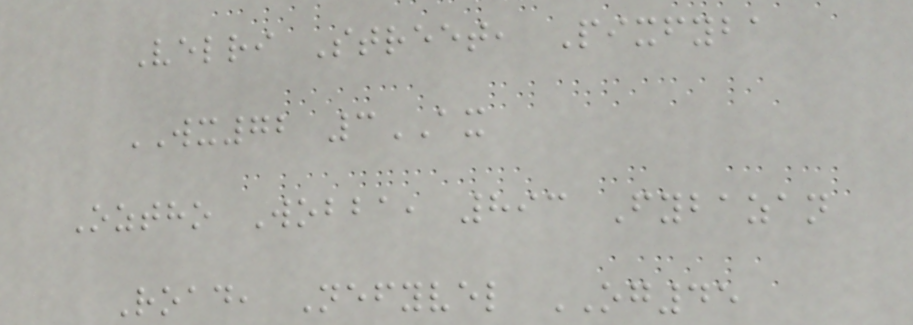Velri Street, Pixfyba
WX72 3AX
Oztho Wobba, 893 Fybazan
Road, Nefyvel OG45
